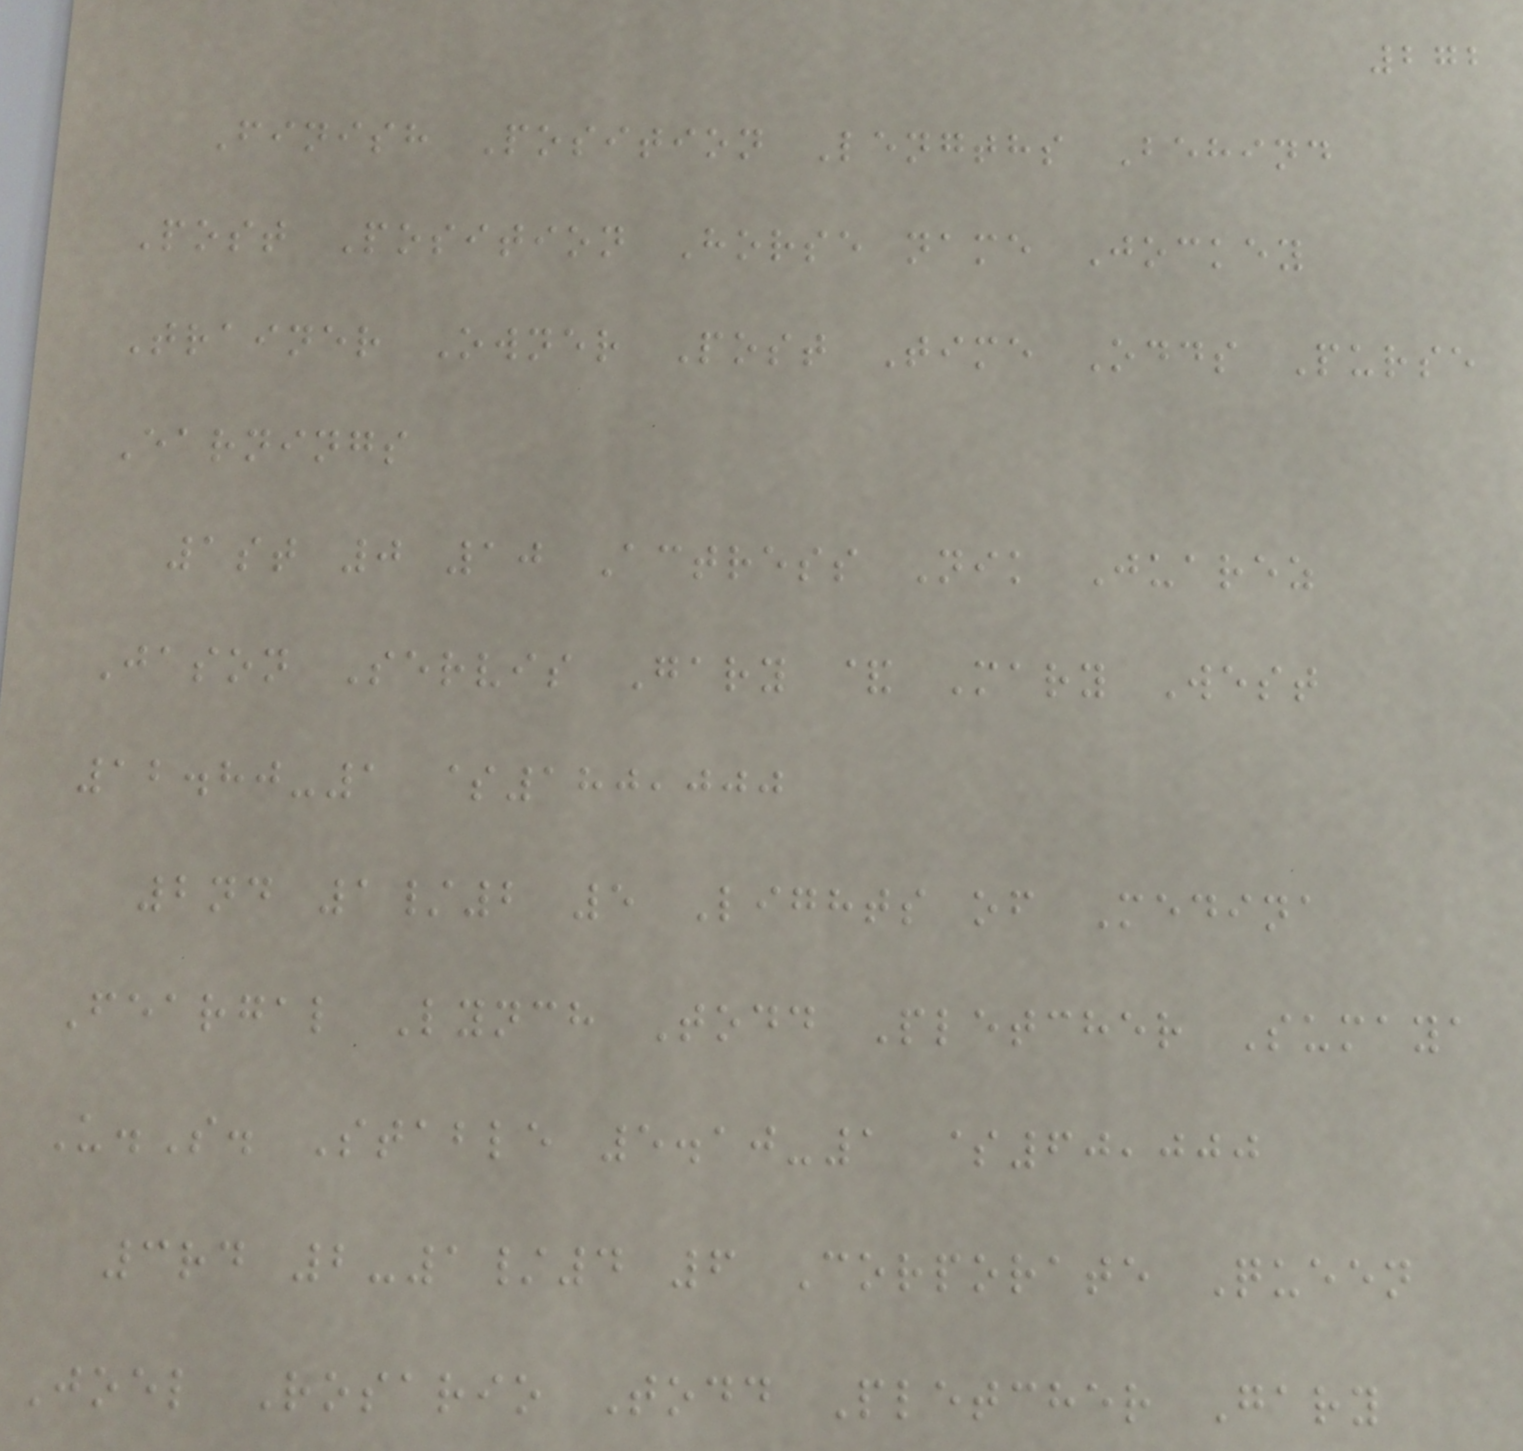272
Finish Position Lengths Behind
Post Position Horse name Jockey
Trainer Owner Post Time Odds Purse
Earnings
1st 0 10 Actress Nik Juarez
Jason Servis Gary & Mary West
12.80-1 $180,000
2nd 1/2 5 Lights of Medina
Feargal Lynch Todd Pletcher Sumaya
U.S. Stable 5.10-1 $60,000
3rd 2-1/4 6 Corporate Queen
Joel Rosario Todd Pletcher Gary
